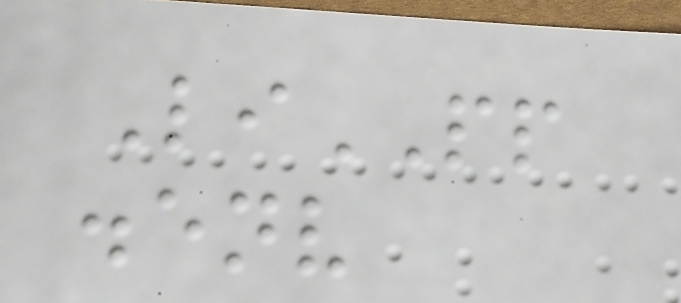LiPP
.env
